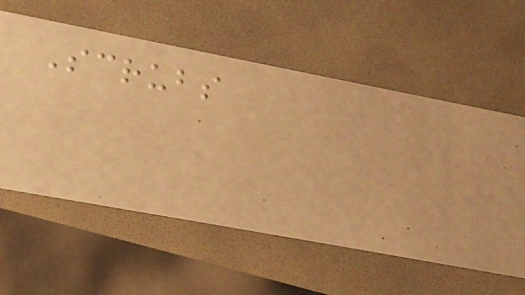Scrubs
